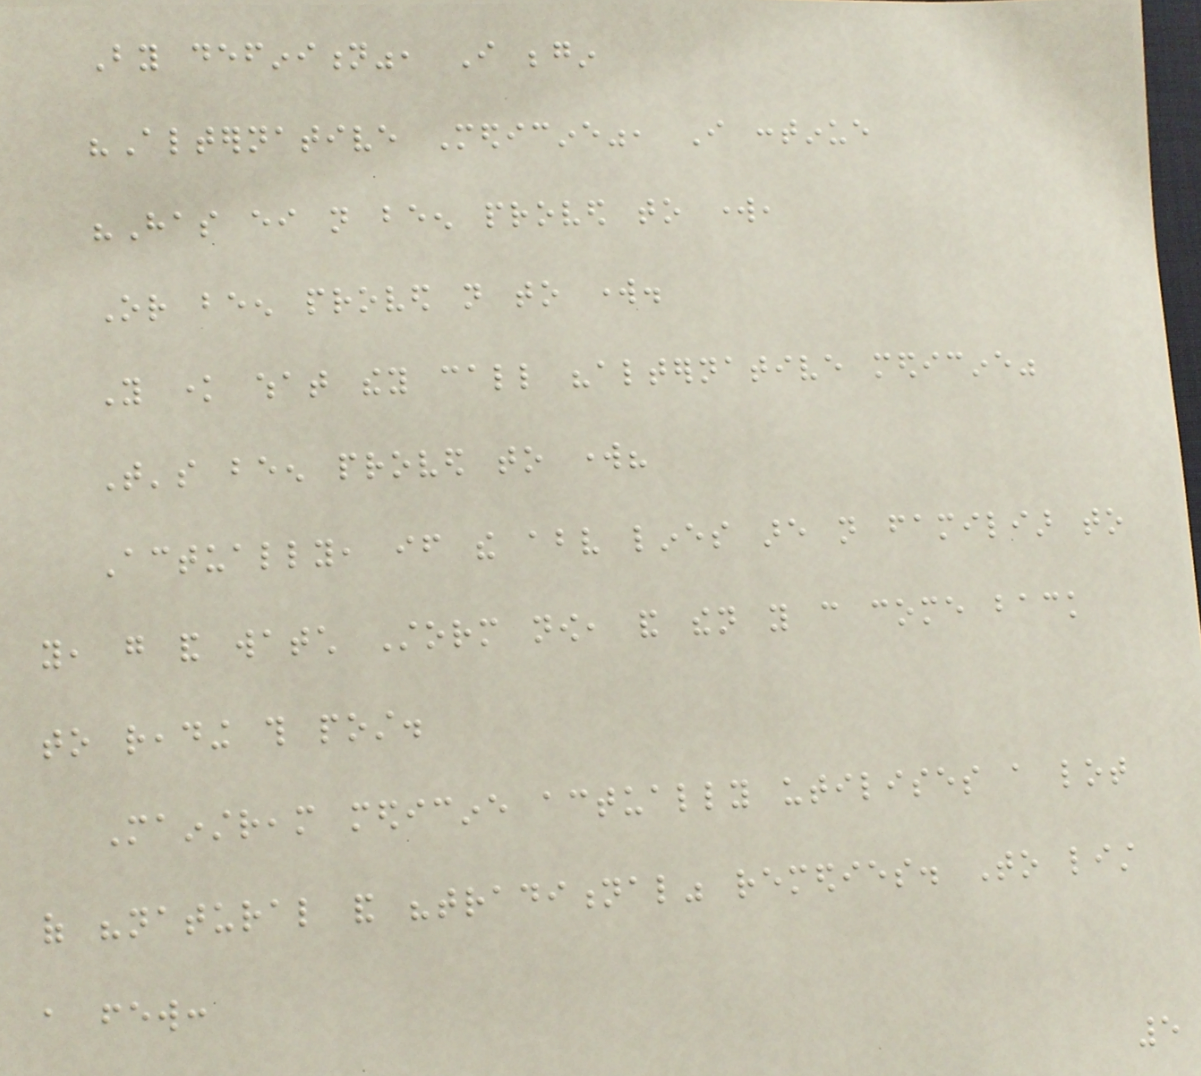By definition", I begin
"Alternative Medicine", I continue
"Has either not been proved to work,
Or been proved not to work.
You know what they call "alternative medicine"
That's been proved to work?
Actually, if the above lines are not familiar to
you, go and watch Storm now, and then you can come back
to reading this post.
Mainstream medicine actually utilises a lot
of "natural and "traditional" remedies. To list
a few:
5
